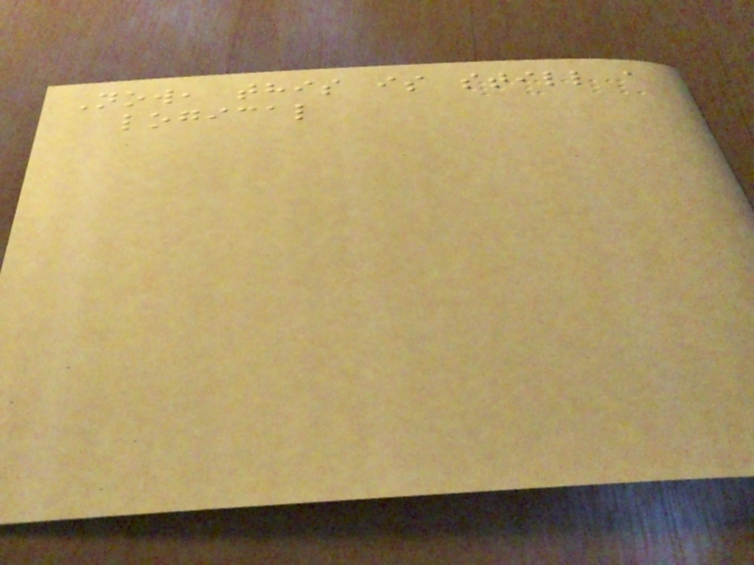Now, this is still a
logical
